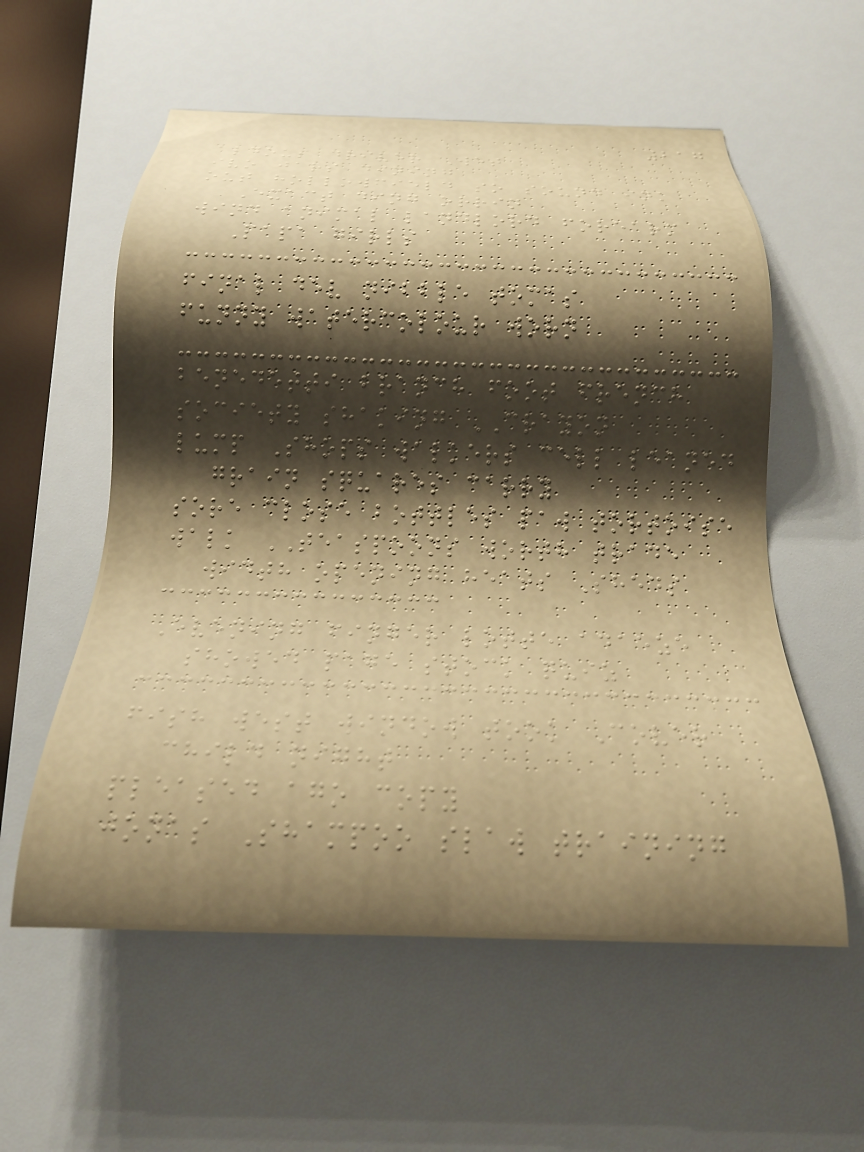217
aldous driver Wet
ivo jars dining
out hollowfield so sound ink
Exact ding orrin
wind animal landlord forearm
Papa girls
final dev nibble tomas
funny watercolour worn
benedetti branch foot french
society shaking CRAYON
lump Shops walkers cell leaned
grain squares carry
sore close bottles paw tortoise
walk TEASPOONS worth trade
width opening heats Sheds
Evening finger lotte adaeze
showed page stock quiz
fish west window took Cover
child night
pleased ago copy
jonas Shampoo slaw training
